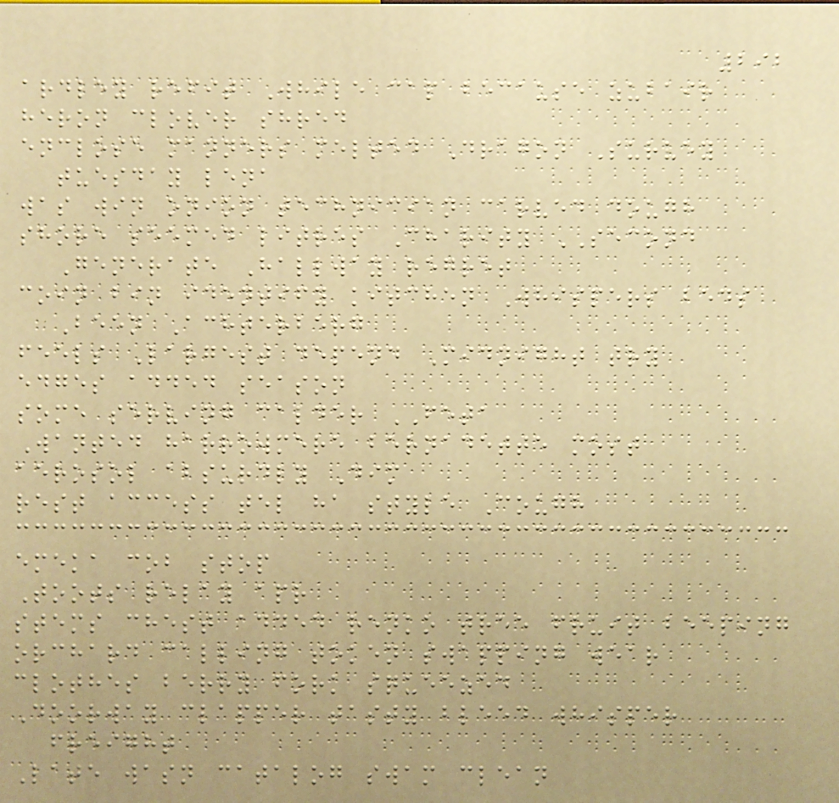292
ardley refit While cap because zubair
heron clover shred
enclose manners melted Dragon Survey
tuesday lena
was win onion technician carved dough
shore seemed litres Charity SECOND
Generate Hallway regret
coin bin identify kitchen Whispers beds
Been Achterberg
feels Largest depend Midnight try
edges added season
some serving calder FETA
Wanted harrowmere bernadette most
aerosol absurdly Dim
rest access tel ha style Cough
emeka cob stop
Toots relay apr
stems chest added renko tree fruit beeping
orchard calling token swapping wear
clothes berry fork squeezed
Doorway clapper tasty bleed whisper
freight
Late wasn catalog swam clean
